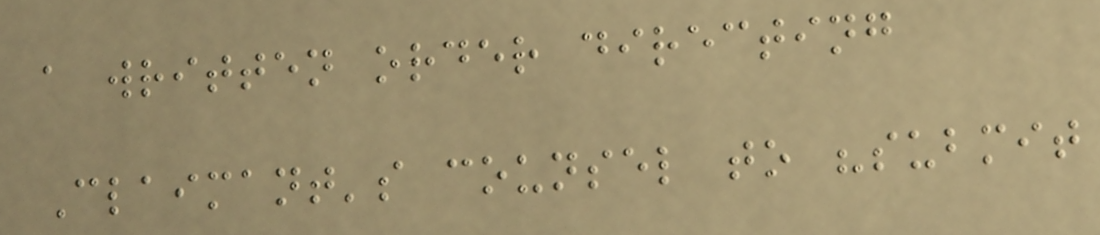a written order directing
Claimant's counsel to "submit
